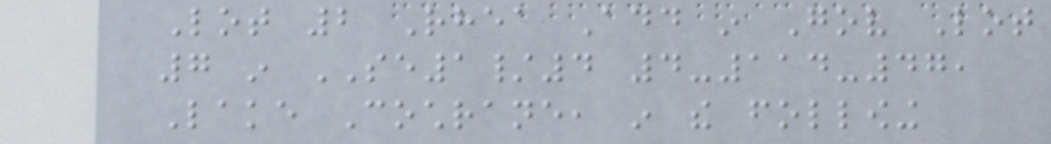Lot 2 Rhea Add in Gov Lot
7 in SE1/4 4-114-47,
Lake Cochrane, in the following
